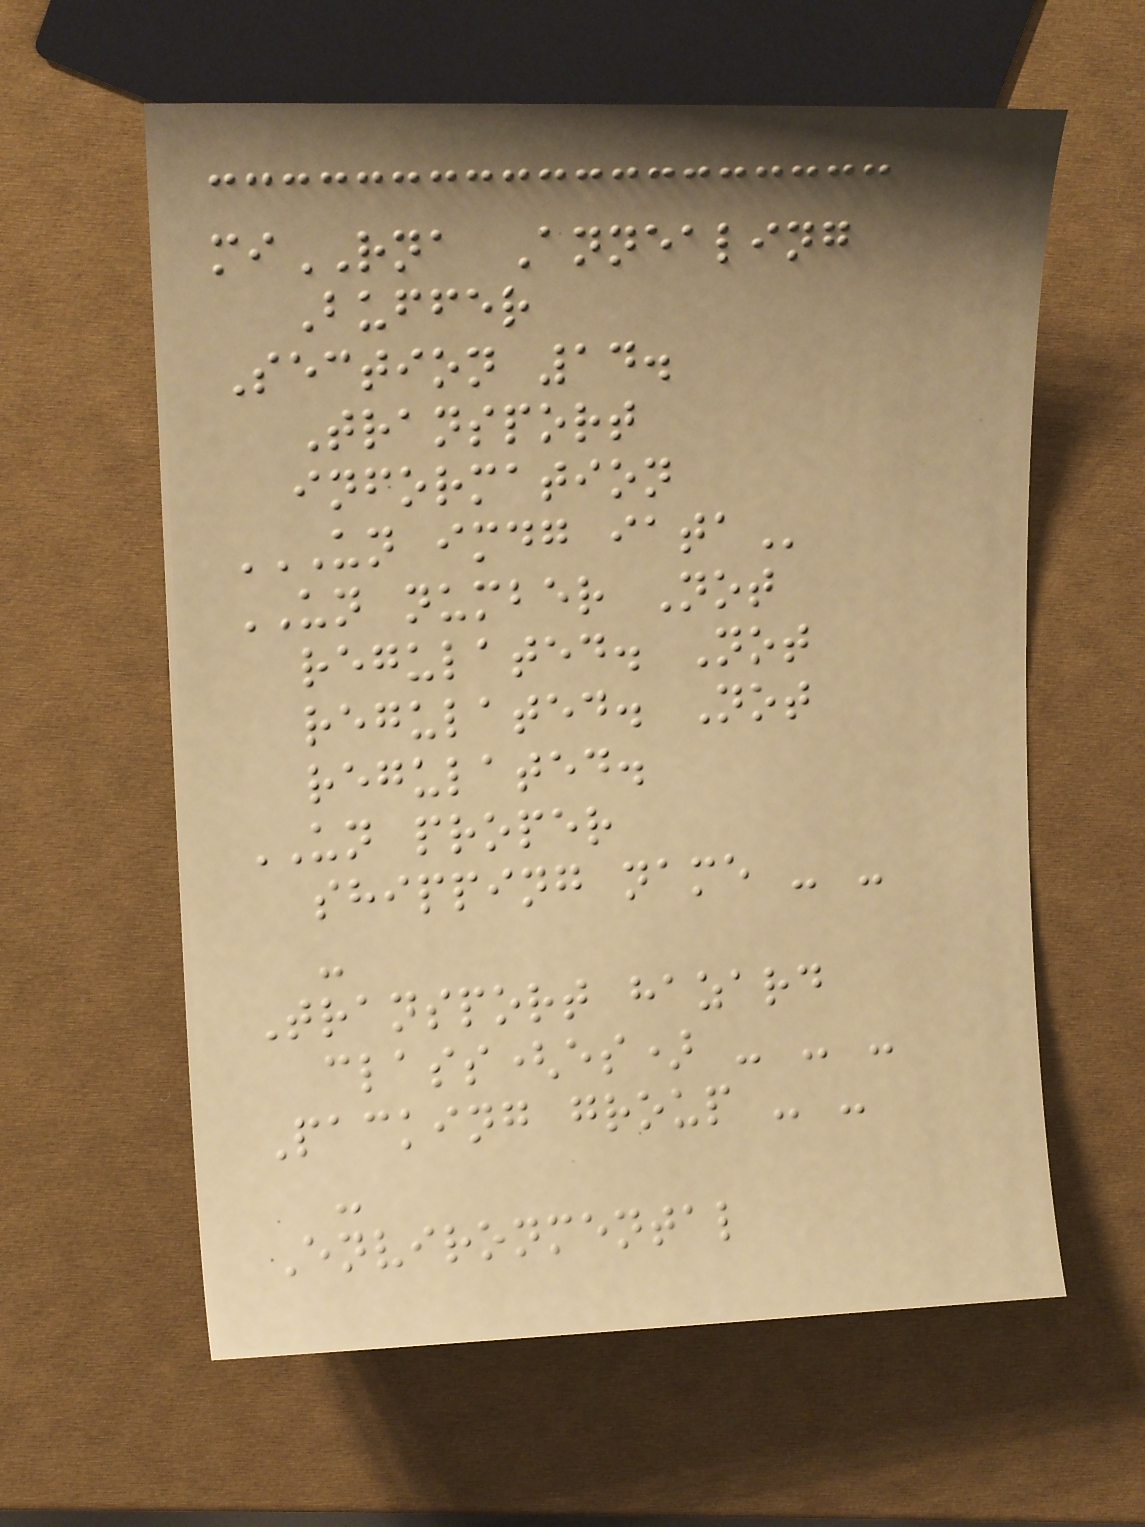miRNA Annealing
Buffer
Section 14.
Transport
information
UN IMDG IATA
UN number Not
regulated. Not
regulated. Not
regulated.
UN proper
shipping name - -
-
Transport hazard
class(es) - - -
Packing group - -
-
Environmental
